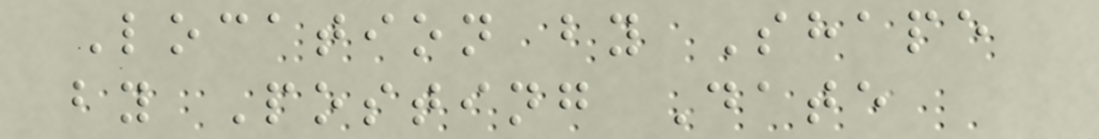Location by Shape
by Posting Date
